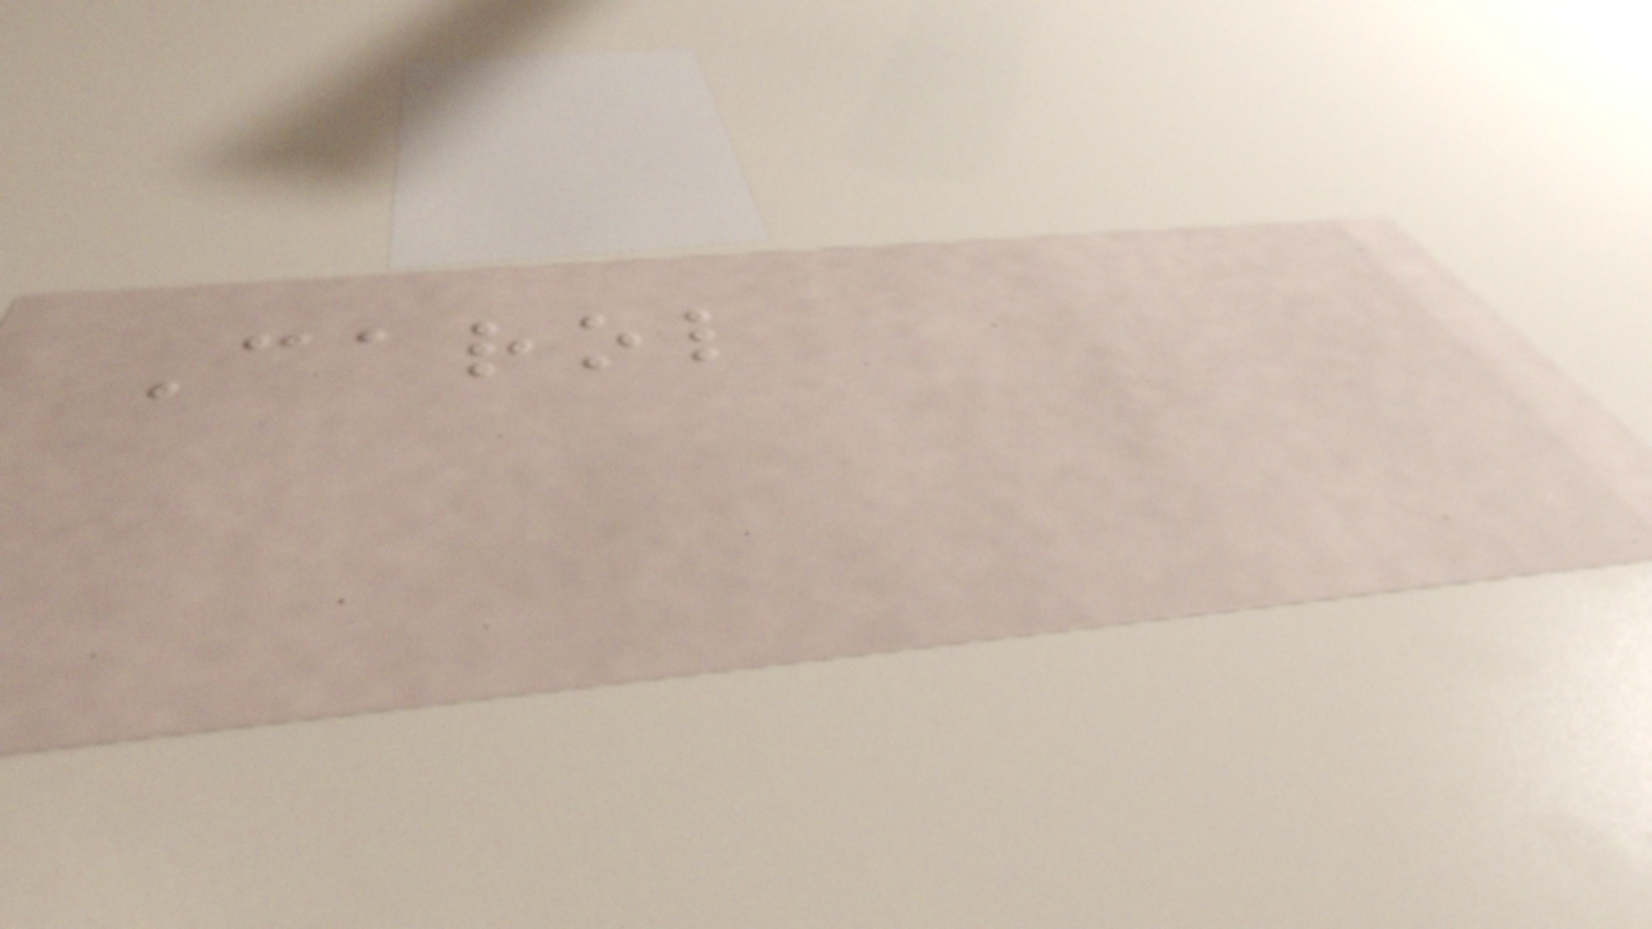Carol
